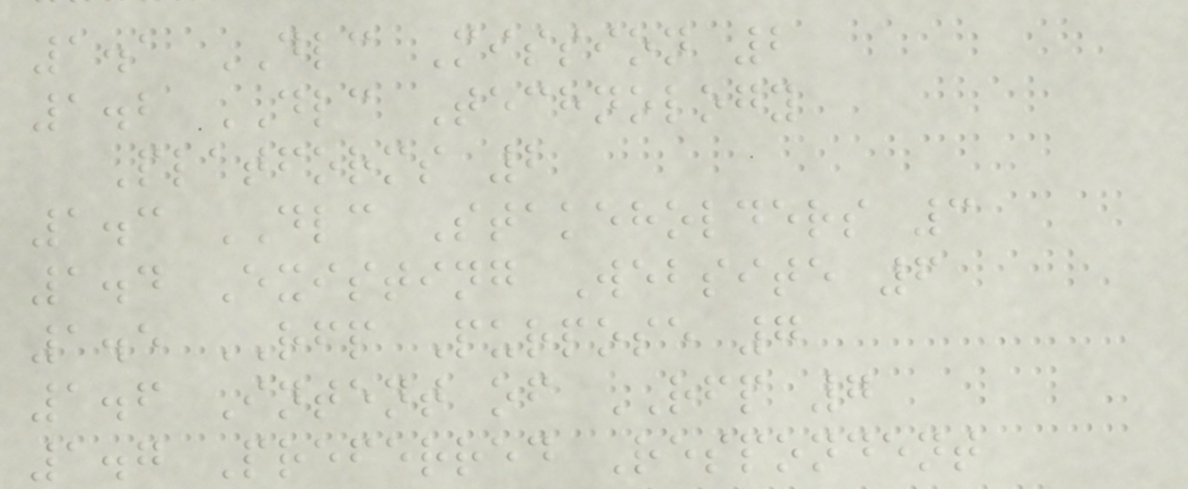1.1 DLC Mission 2
1.2 DLC Technology
Platforms 2
1.3 DLC Stakeholders 3
1.4 Existing Website 6
1.5 RFP Purpose 7
1.6 Intent of RFP 7
1.7 Preferred Respondent
